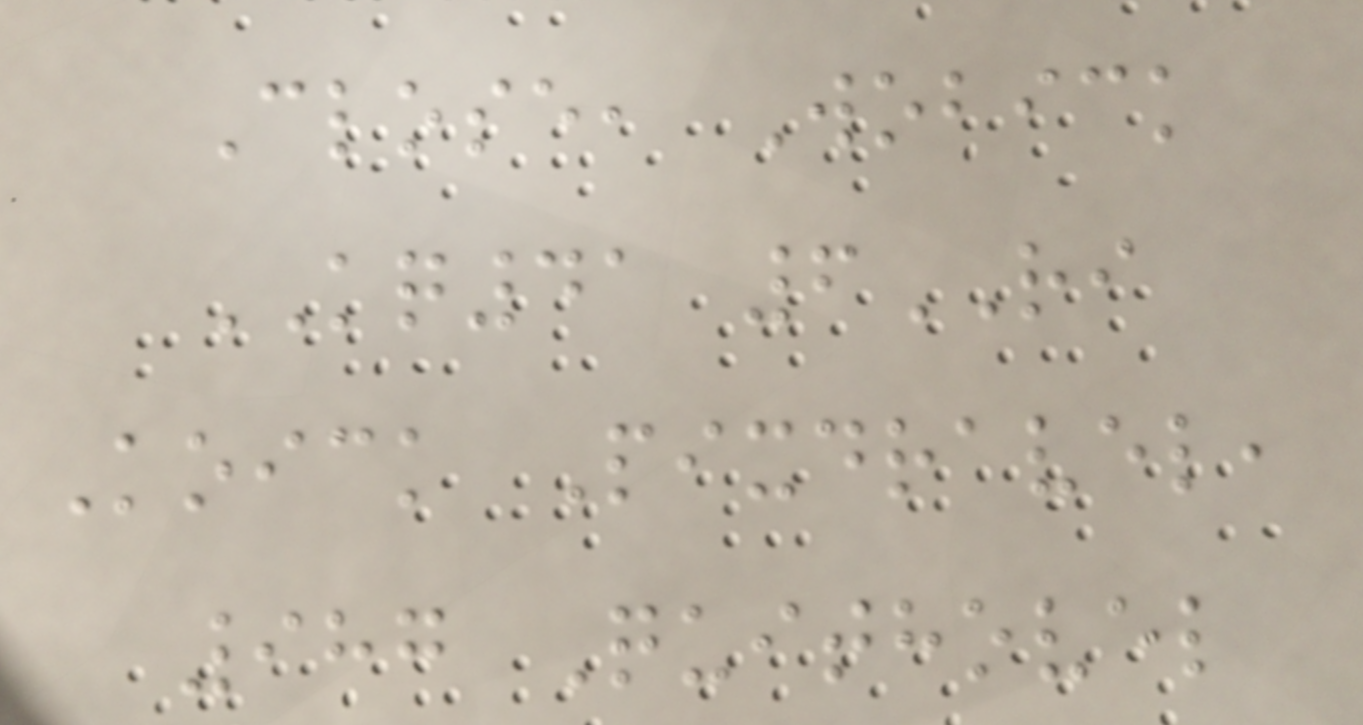Close, Wobick
KQ41 6RI
Koick Pixdravel,
987 Quithovel
